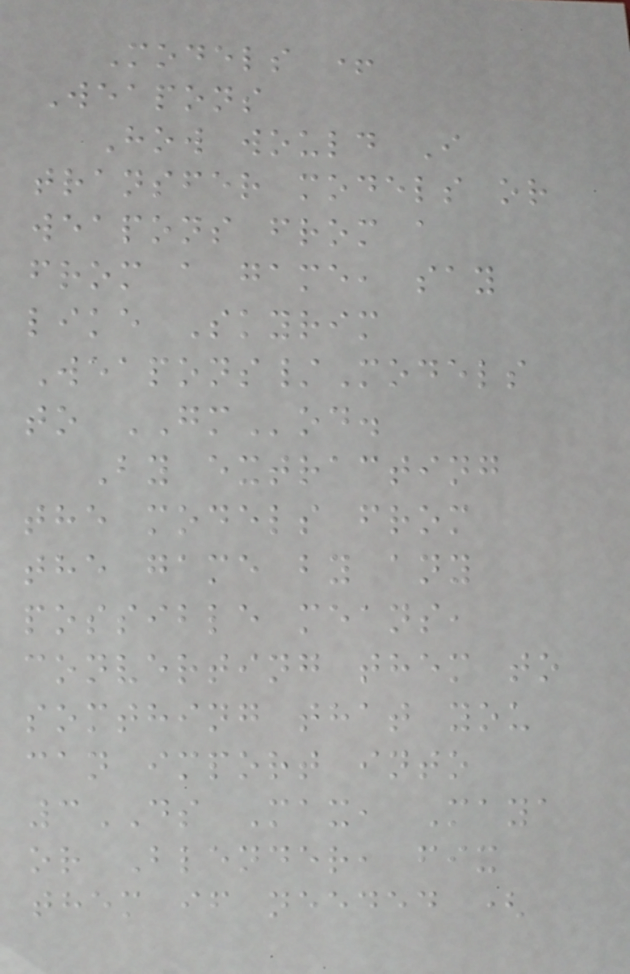Models +
Weapons
How would I
transfer models or
weapons from a
from a game, say
like Skyrim
Weapons/Models
to GMod.
By extracting
the models from
the game by any
possible means,
converting them to
somthing that you
can import into
3DS Max, Maya
or Blender, fix
them if needed (
